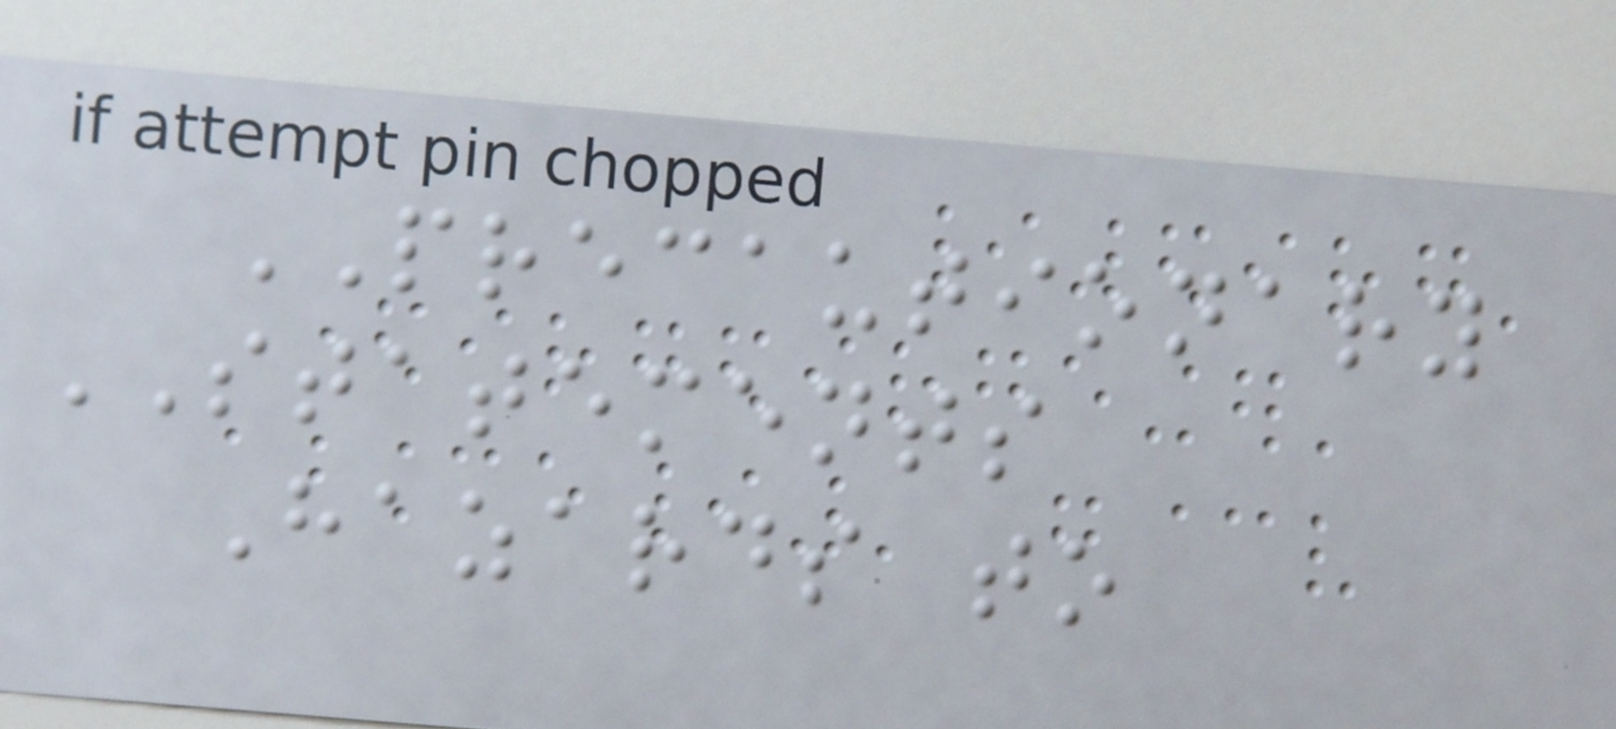PRECAUTIONARY
STATEMENTS
Hazards to
